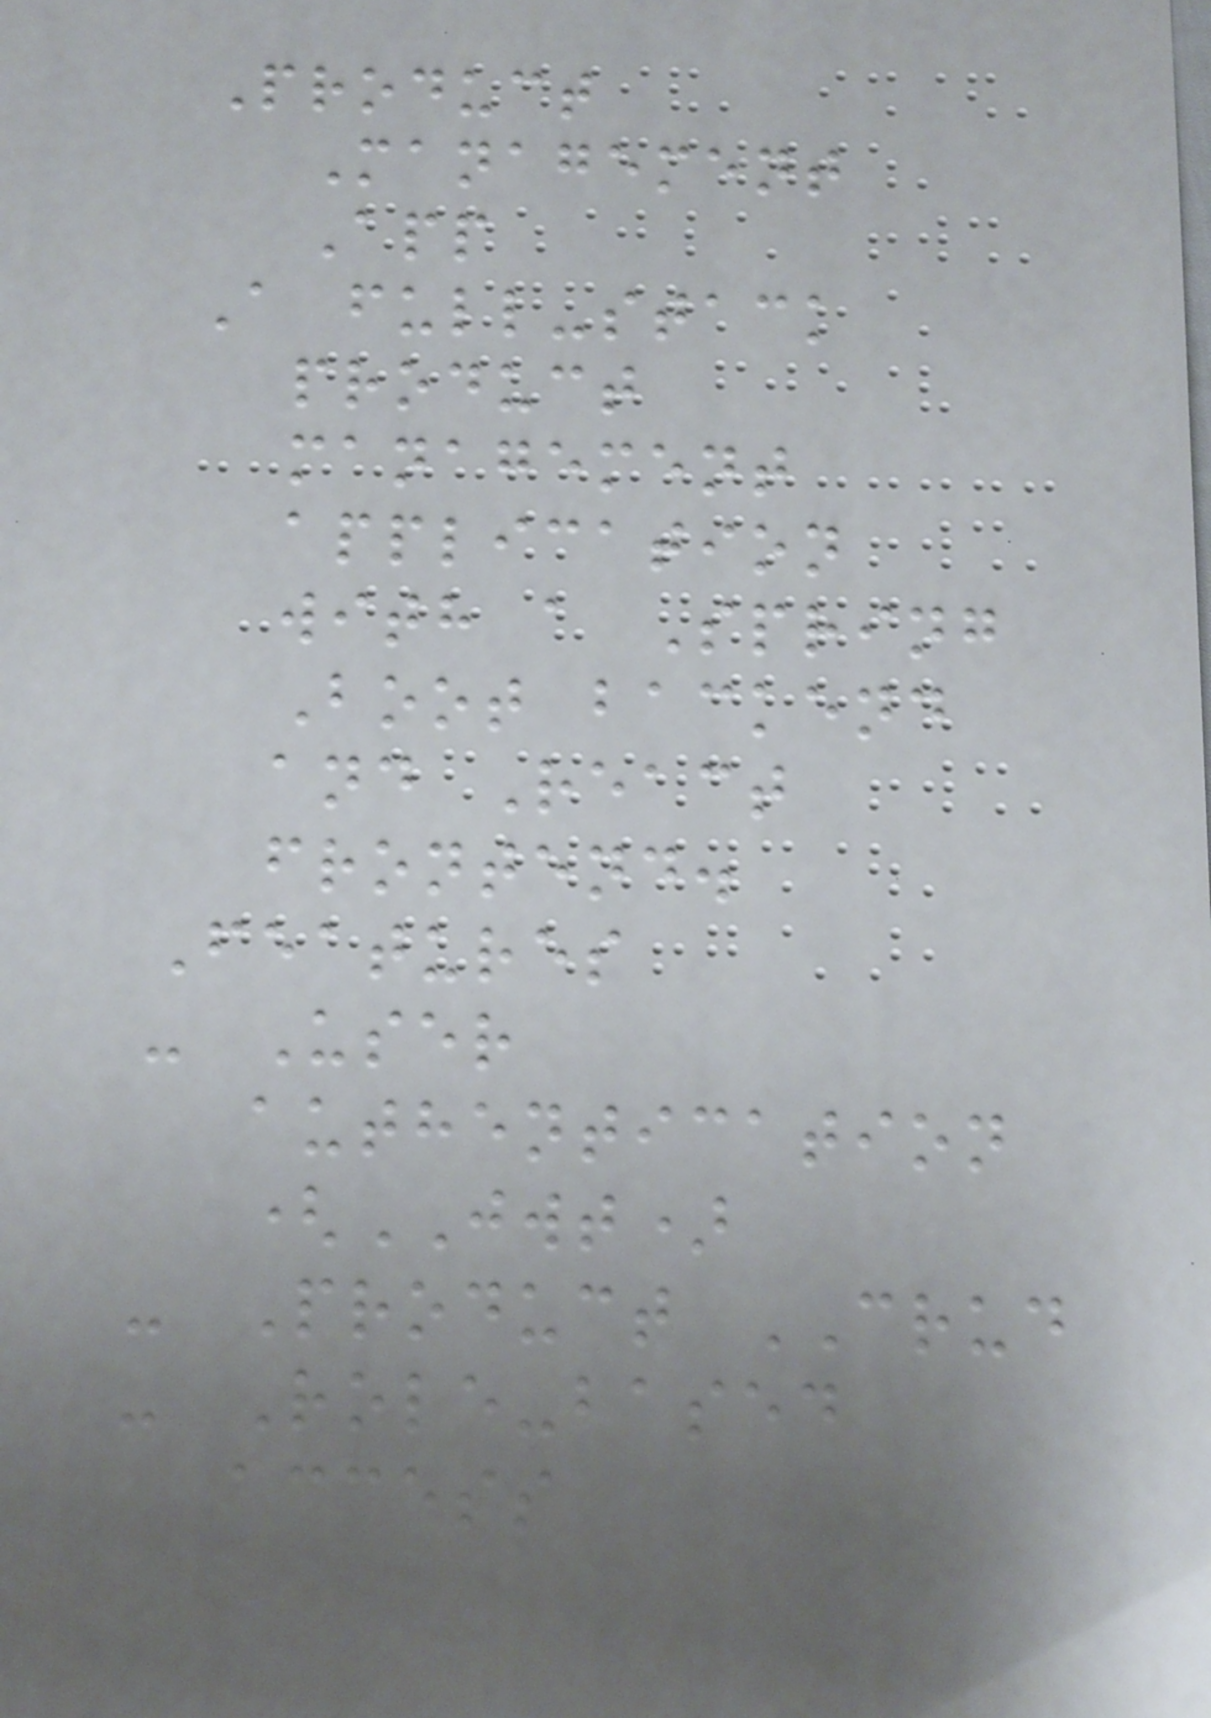Product
Management
App
A full-stack
product
management
application
with a Spring
Boot backend
and React
frontend.
Features
- User
authentication
(JWT)
- Product CRUD
- Role-based
access
